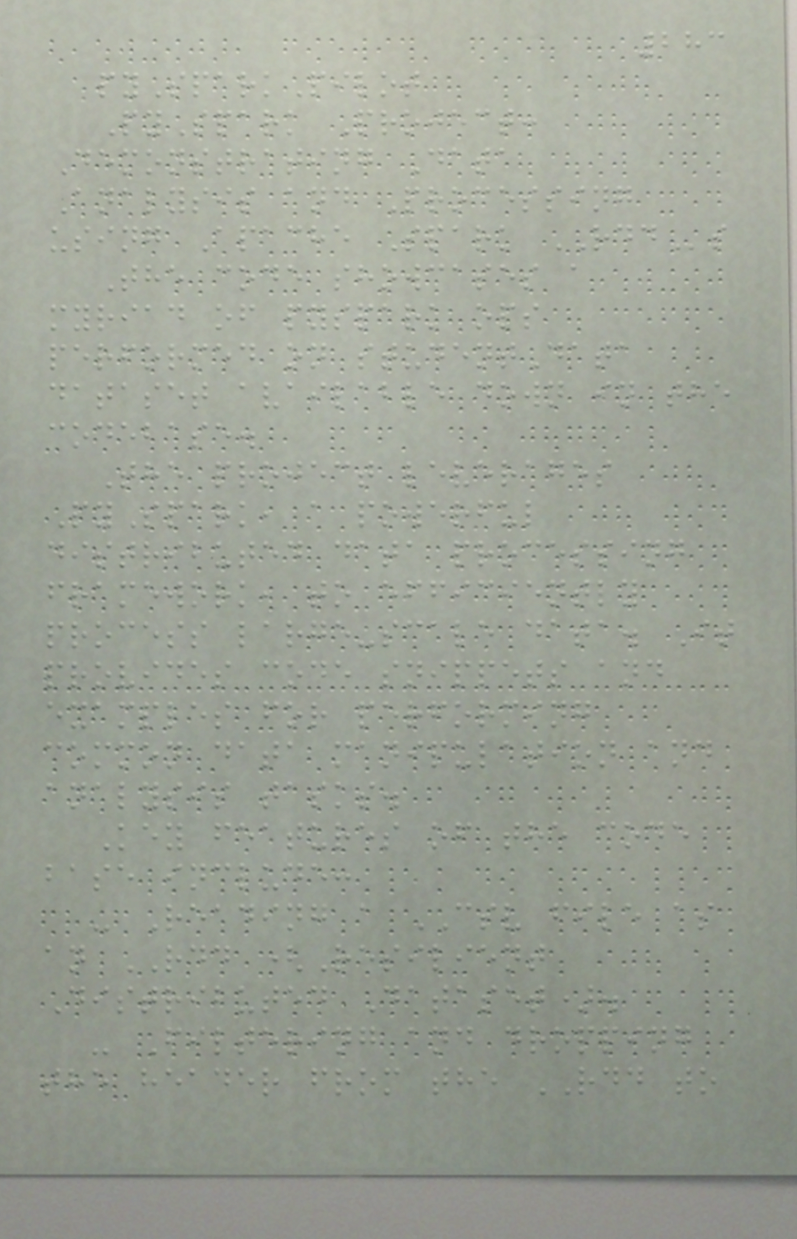283
pySparkPilot
PySpark Project:
Demonstrating Data
Analysis and Processing
using Apache Spark RDDs
The code showcases a
myriad of pyspark ops
performed on studentData
dataset available down in the
codebase.
The project leverages
PySpark, a powerful
distributed data processing
framework, to efficiently
process large-scale data. It
provides code snippets and
examples for performing
common data manipulation and
analysis tasks.
Key features of the code
base include:
- Reading a CSV file as
an RDD (Resilient
Distributed Dataset).
- Filtering and dropping
the header from the RDD to
